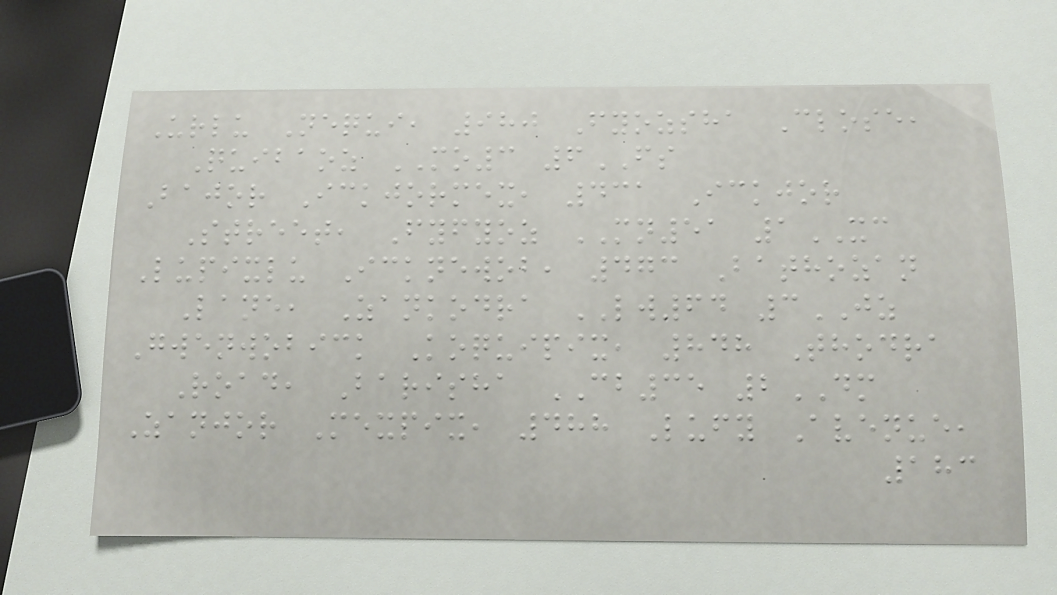Urlu Nequi, 980 Fyozsha Close,
Quibaoz MO3 6FS
Bajor Ickjormex, 431 Ickjor
Street, Fyfyoz MN51 1XC
Lupixlu Icknewob, 473 Bathozan
Lane, Zankodra LW64 3JZ
Gwenwobick Koquipix, 848 Thodra
Road, Barisha CB35 2DM
Zanjor Mexpix, 488 Lufy Avenue,
183
